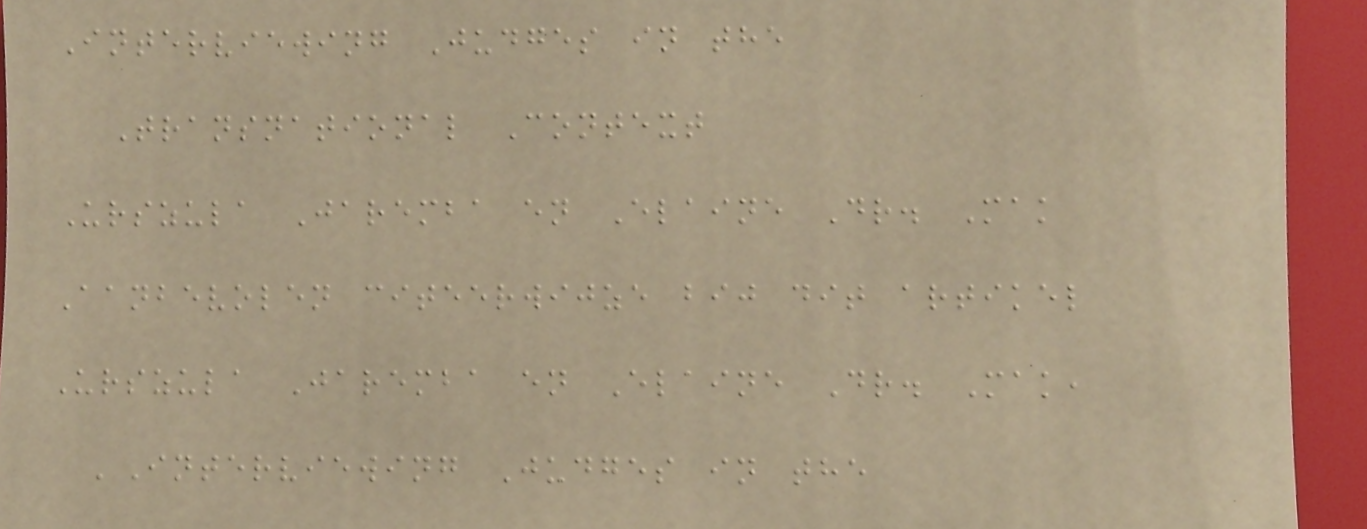Interviewing Judges in the
Transnational Context
Urszula Jaremba en Elaine Dr. Mak
Aanbevolen citeerwijze bij dit artikel
Urszula Jaremba en Elaine Dr. Mak,
'Interviewing Judges in the
